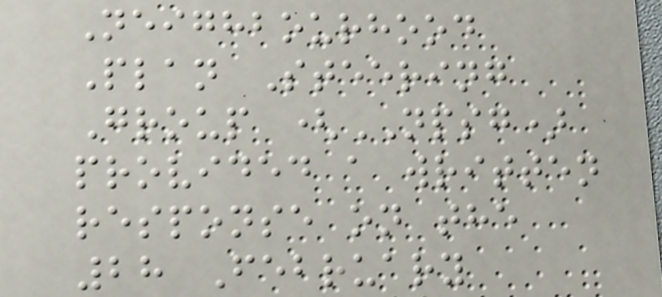Neighbourhood
Plan Steering
Group (NPSG)
provided a written
response on the
28 February
